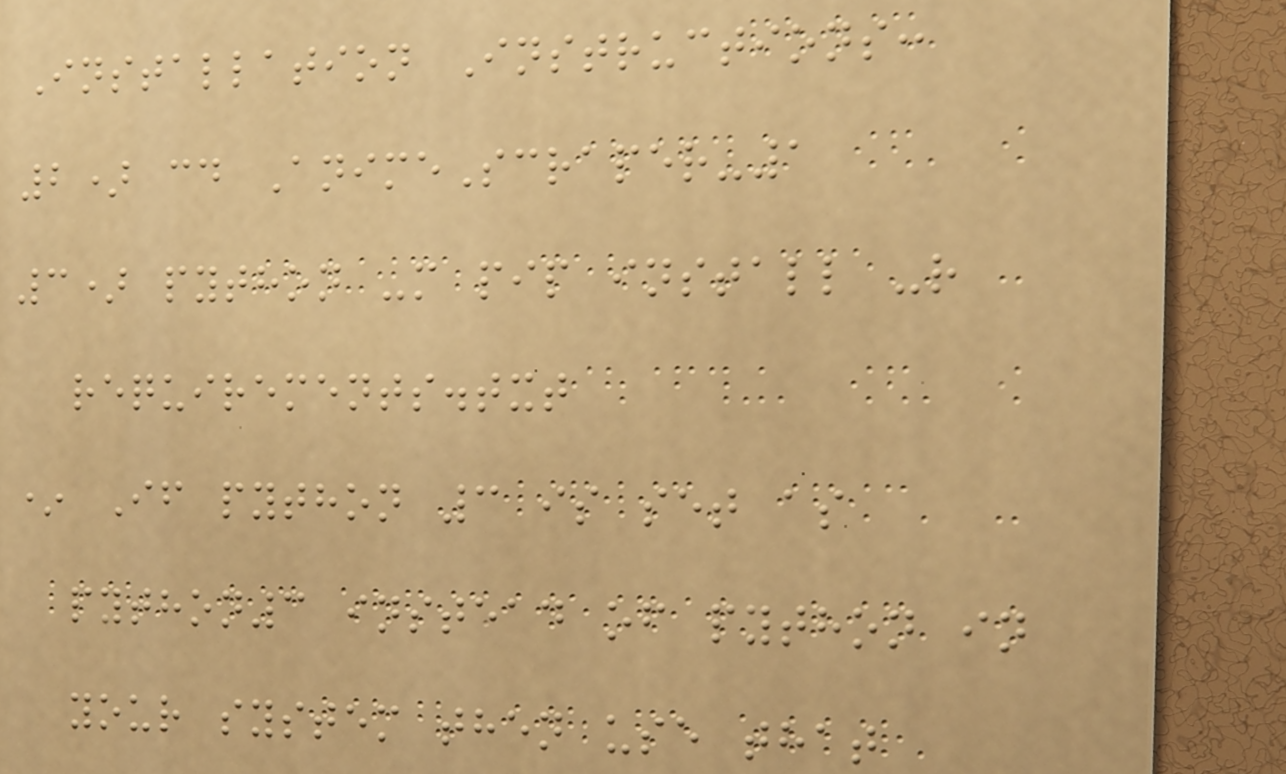Installation Instructions:
2) cd AnimeScraper-1
3) python -m pip install -r
requirements.txt
* If python 3 is set as
python3 instead of python in
your system then use that
